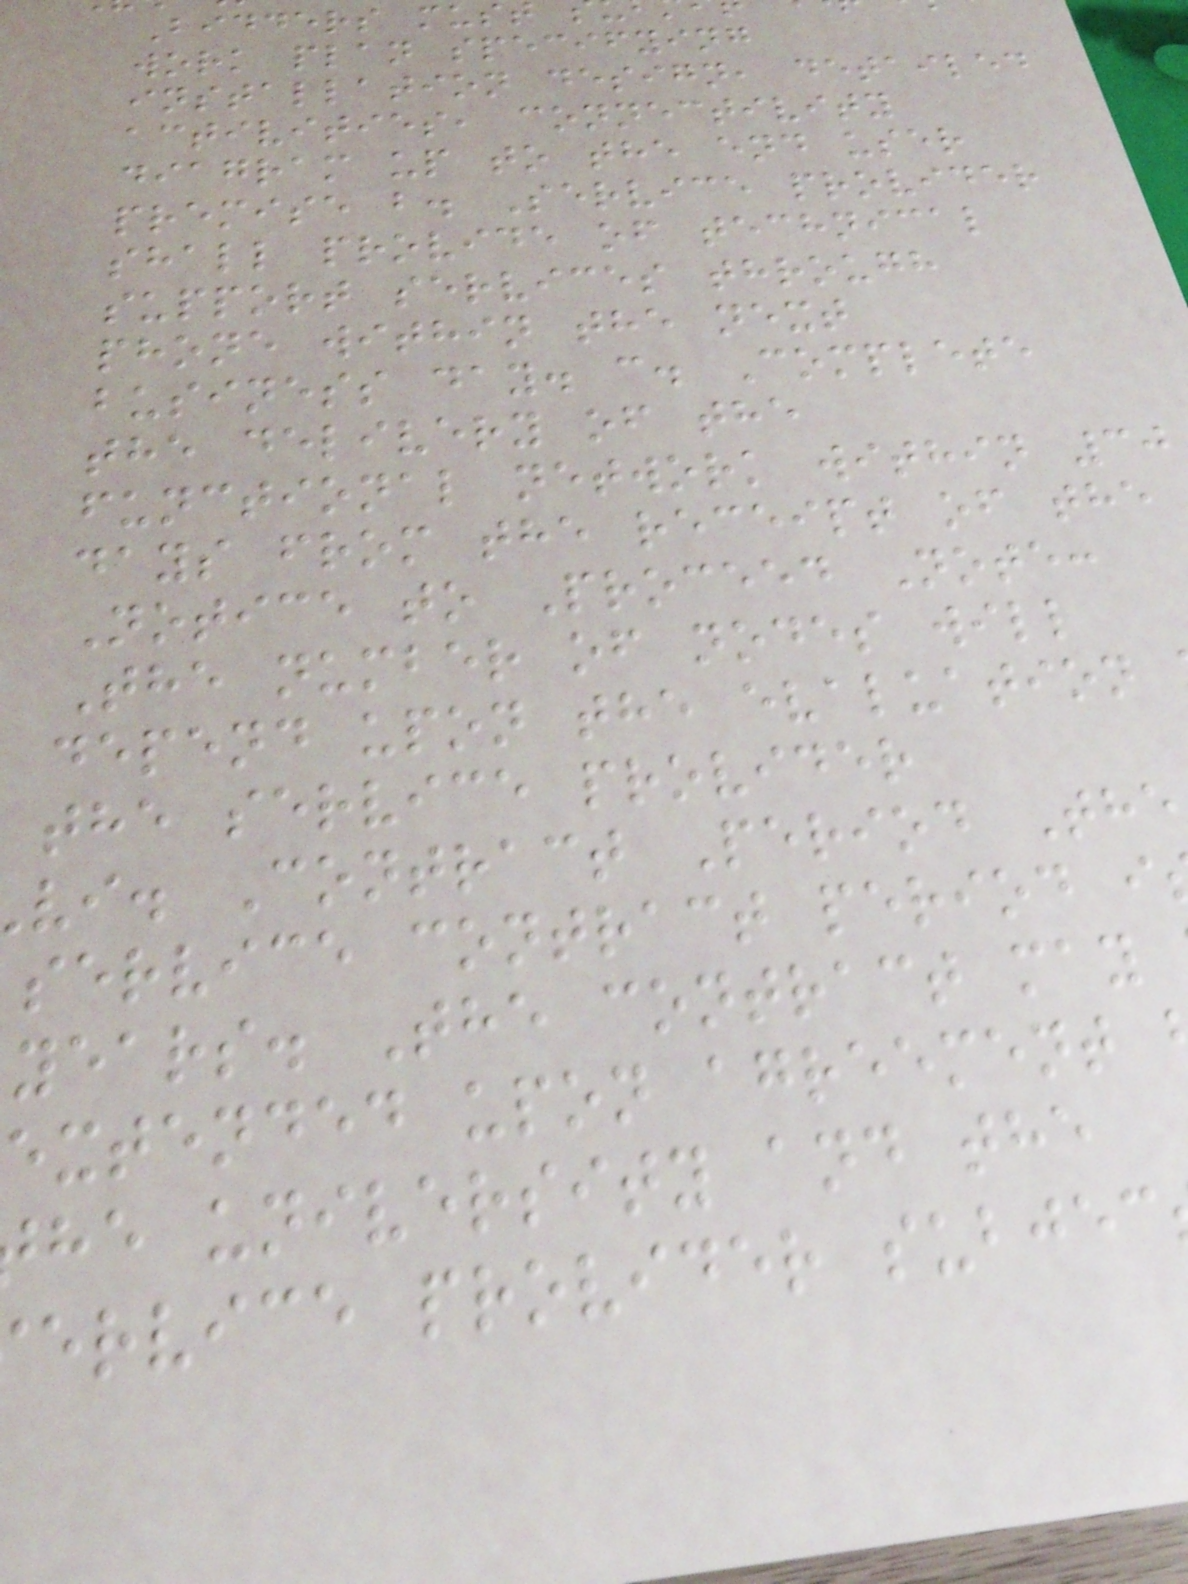Bidders mus
work plan specifying
installation design, detailed
activities, connectivity
diagram up to the end user
premise b. Service provider
shall provide of technical
support services through
phone within the next
business day. c. Complete
the delivery of the
functional network within 30
days from the receipt of the
Notice to Proceed Note:
The number of nodes will
depend upon the evaluation
the service provider
vi. Contract Period The
service contract period i
years. The contract may
extended upon agreement
he university and the
ervice provider subjec
